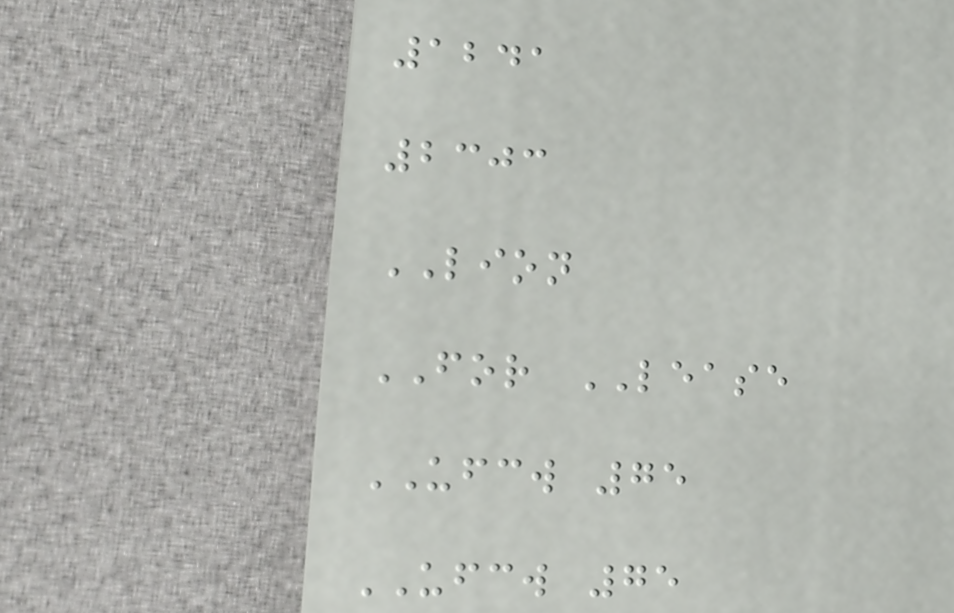1241
2303
LION
FOR LEASE
UFCW 75
UFCW 75
